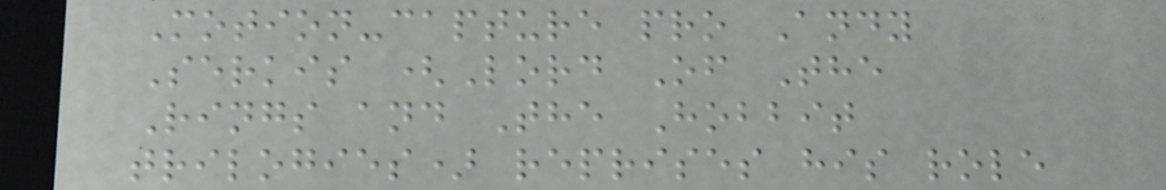Motion-capture pro Andy
Serkis (Lord Of The
Rings and The Hobbit
trilogies) reprises his role
